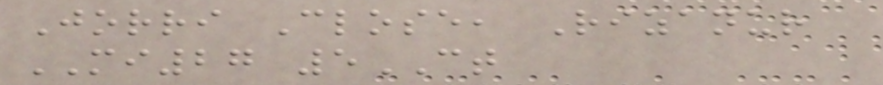Jorri Close, Rizanur
MI27 5CT
